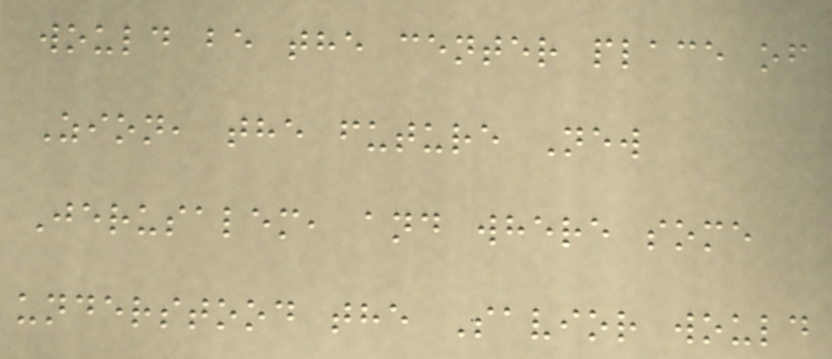would be the center place of
Zion, the future New
Jerusalem, and where some
understood the Savior would
